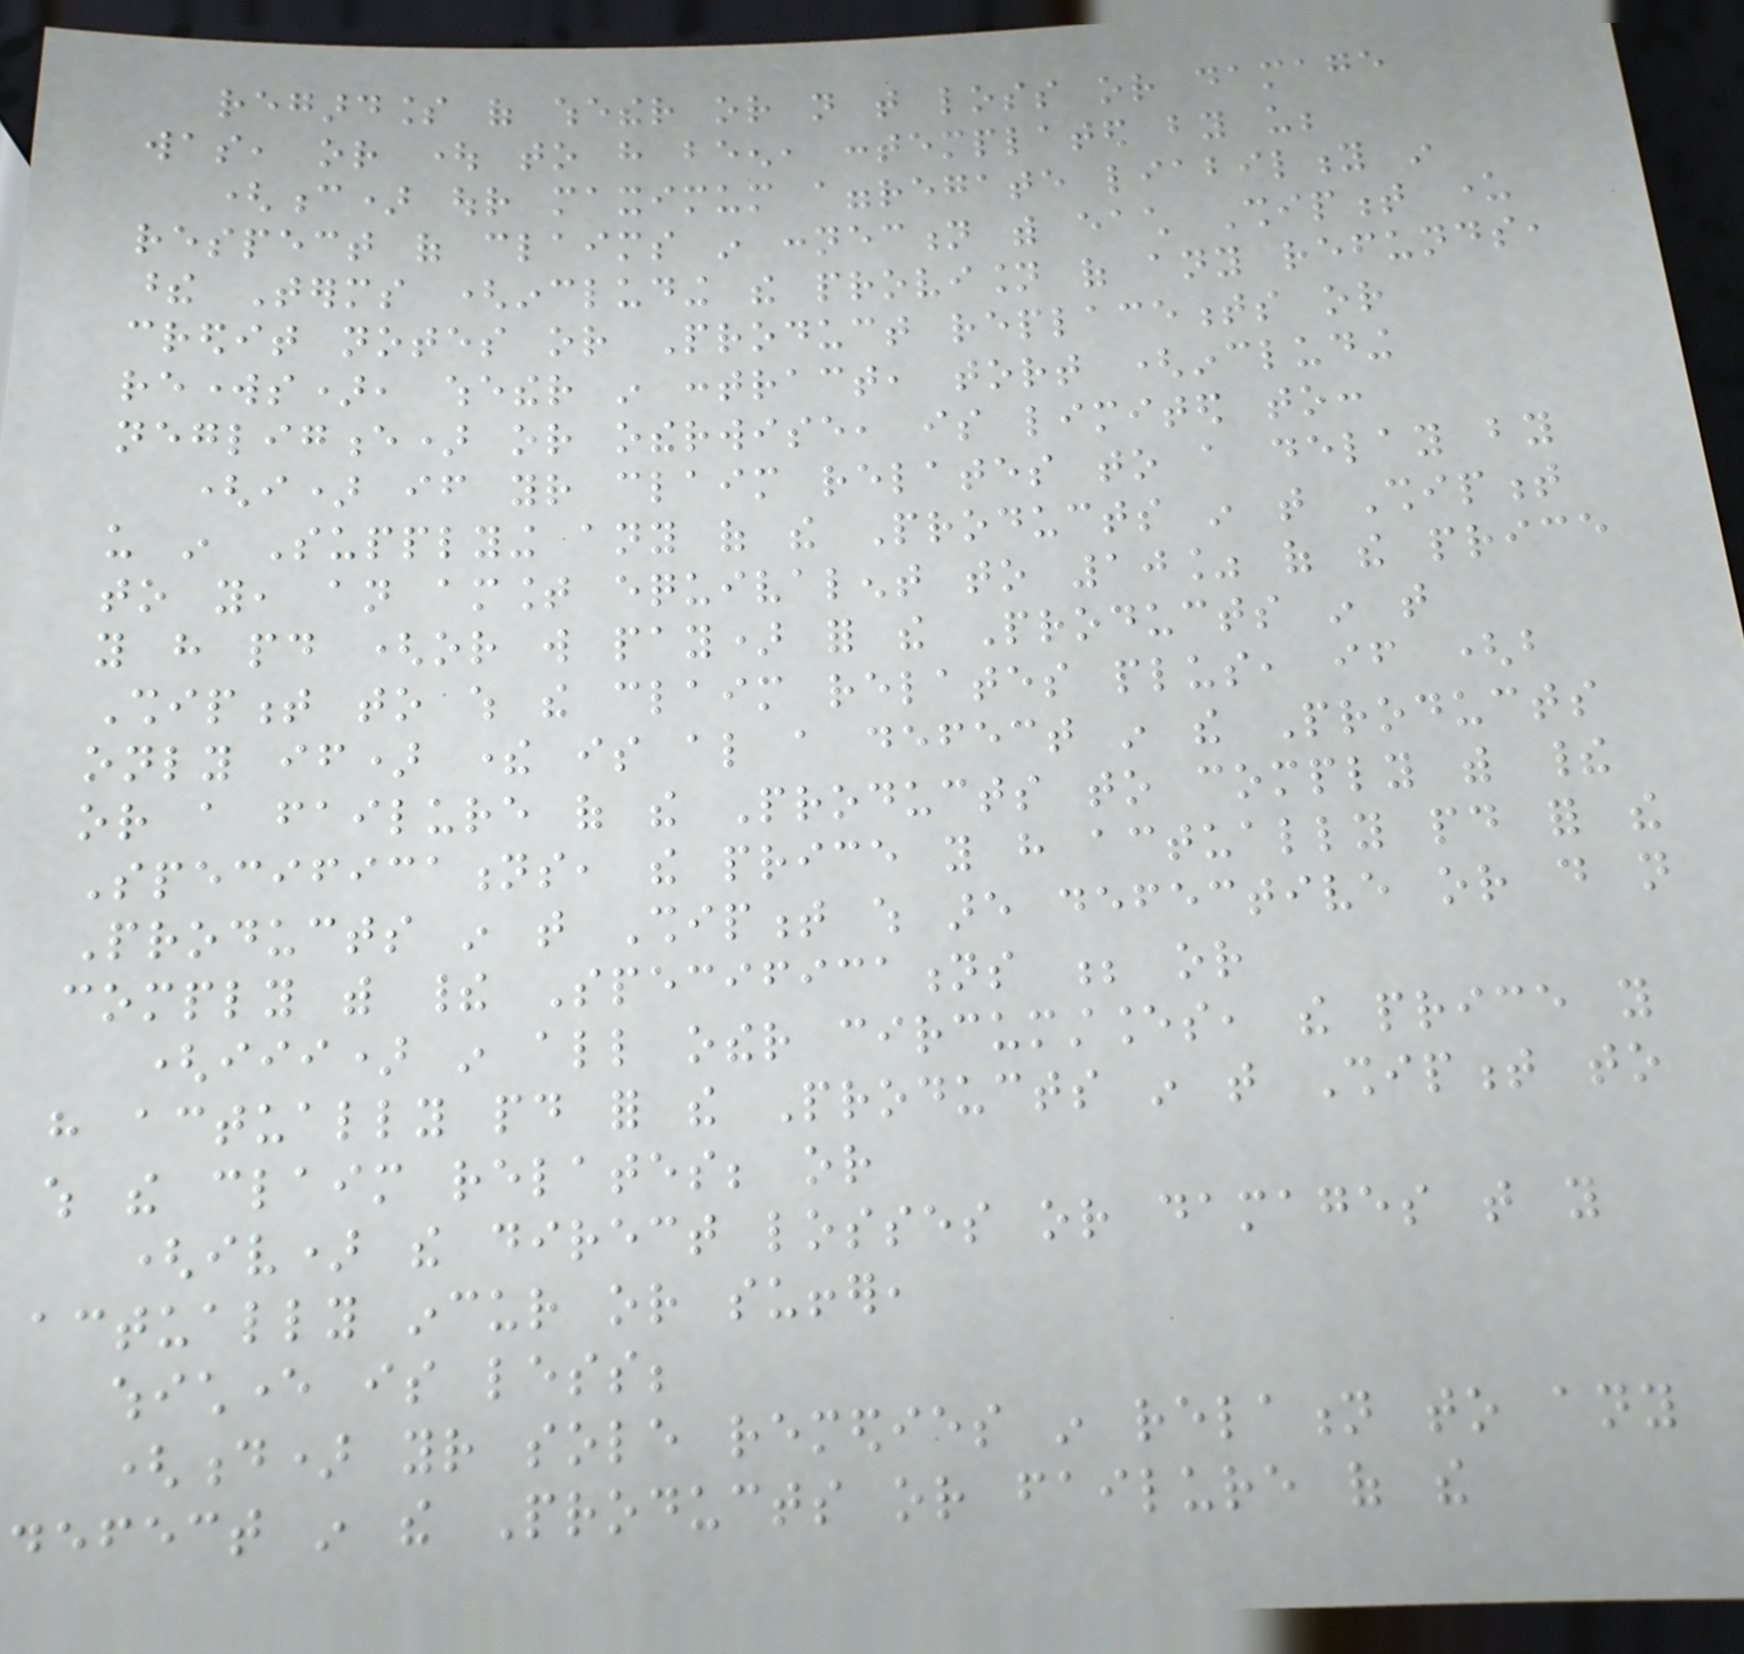regardless of whether or not that loss or damage
was, or ought to have been, contemplated by us;
(c) our maximum aggregate liability in
respect of claims in connection with each Shipment under
these Terms (including the provision of any refunds,
credit notes or Product replacements or
reworks), whether in contract, tort (including
negligence) or otherwise, is limited to:
(i) if your claim relates to a delay by
us in Supplying any of the Products in that Shipment
to you, an amount equivalent to 10% of the price
you have paid (or will pay) for the Products in that
Shipment to which the claim relates plus, if (but
only if) there is also a defect in the Products
or a failure of the Products to comply with their
Specifications, the price you have actually paid for the
Products in that Shipment which are defective or do not
comply with their Specifications ; or
(iii) in all other circumstances, the price you
have actually paid for the Products in that Shipment to
which the claim relates; or
(iv) the direct losses or damages that you
actually incur or suffer,
whichever is less;
(d) your sole remedies in relation to any
defect in the Products or failure of the
